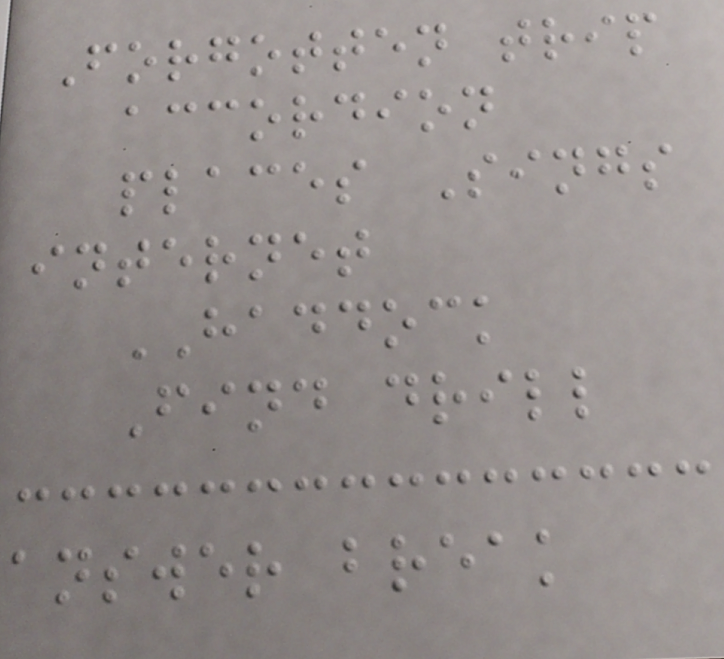Forgotten trip
accordion
places Sings
internet
HADDOCK
Find drill
answer break
